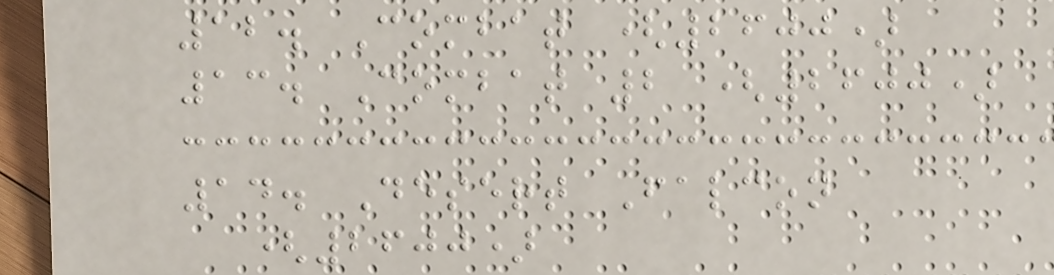12. Combat (2600)
13. Combat 2 (2600)
14. Desert Falcon
(2600)
